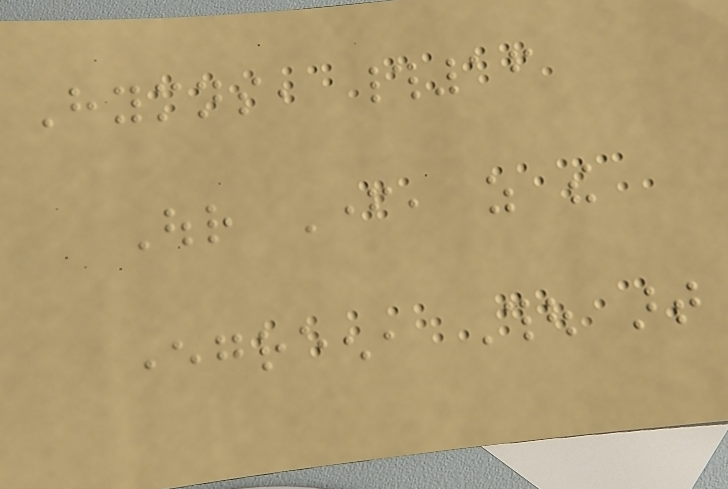Hymns, #16
Our Father, as the
evergreen, Thou art
